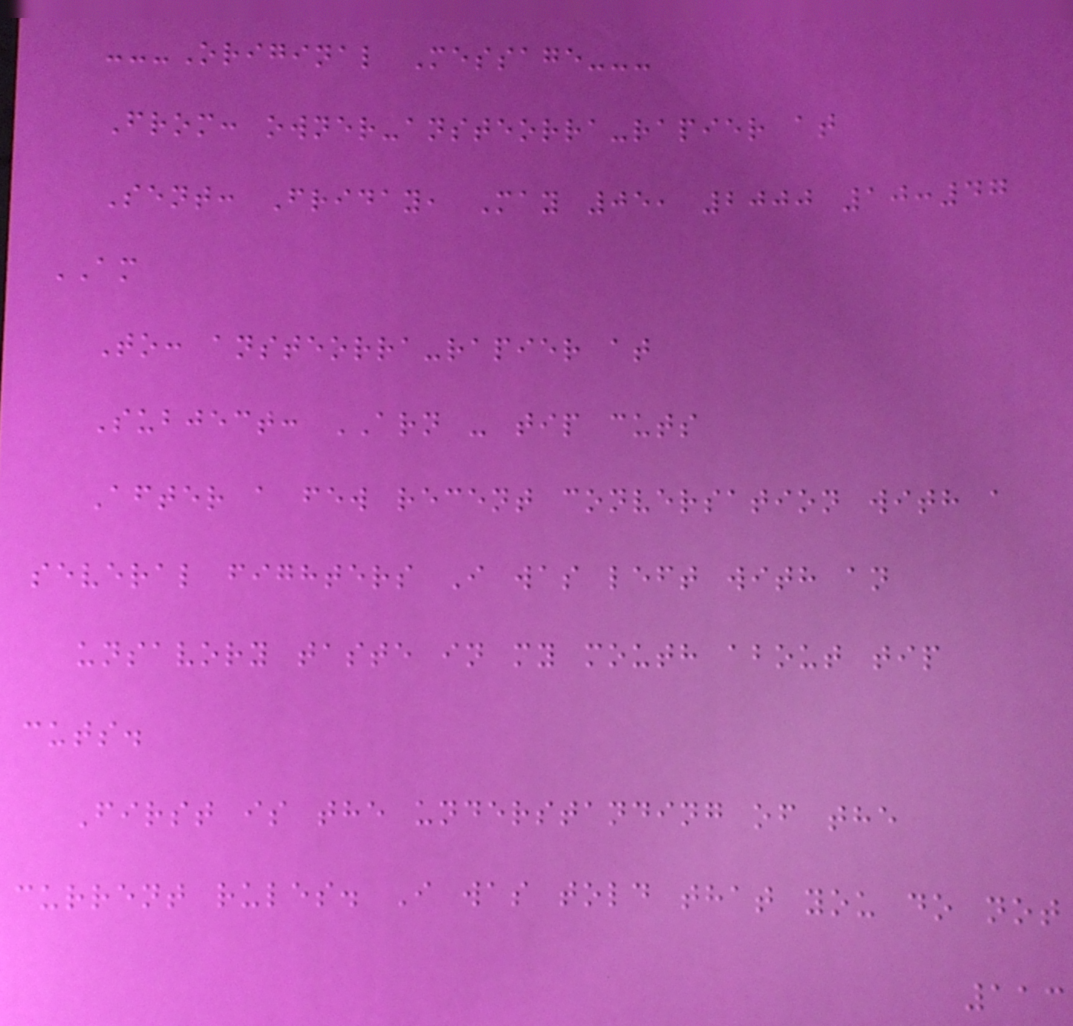---Original Message---
From: owner-ansteorra-rapier at
Sent: Friday, May 05, 2000 10:47
AM
To: ansteorra-rapier at
Subject: ARN - tip cuts
After a few recent conversation with a
several fighters I was left with an
unsavory taste in my mouth about tip
cuts.
First is the understanding of the
current rules. I was told that you do not
113
